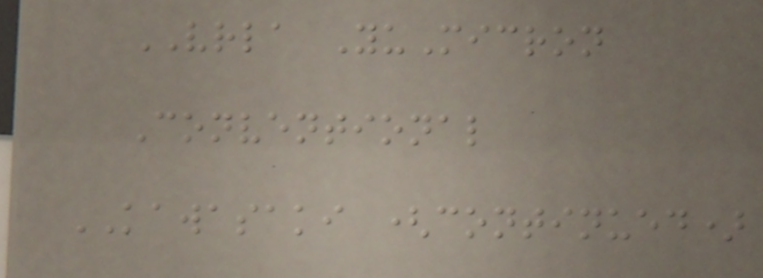VRLA YuMicron
Conventional
KAWASAKI (continued)
